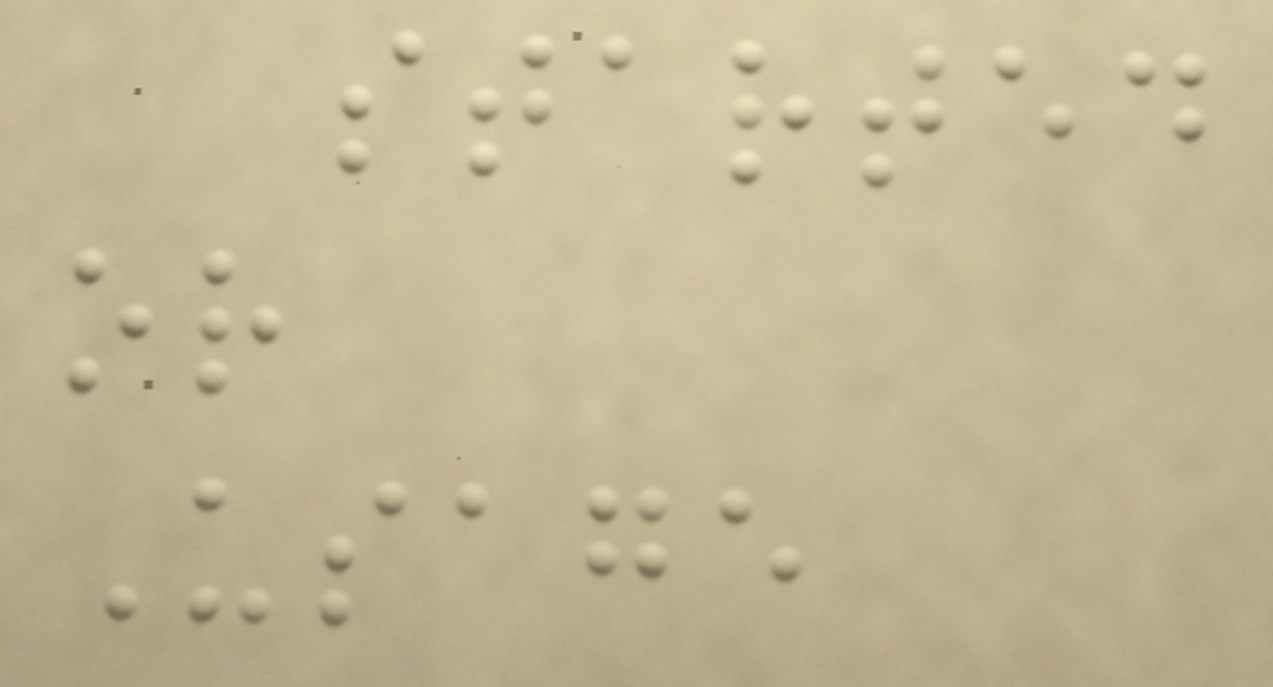started
or
Usage
